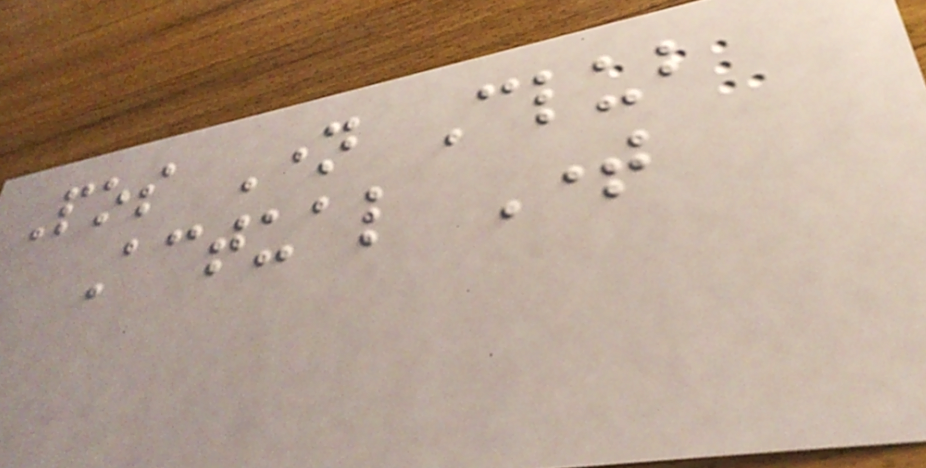Pos Name Club
Actual Time
